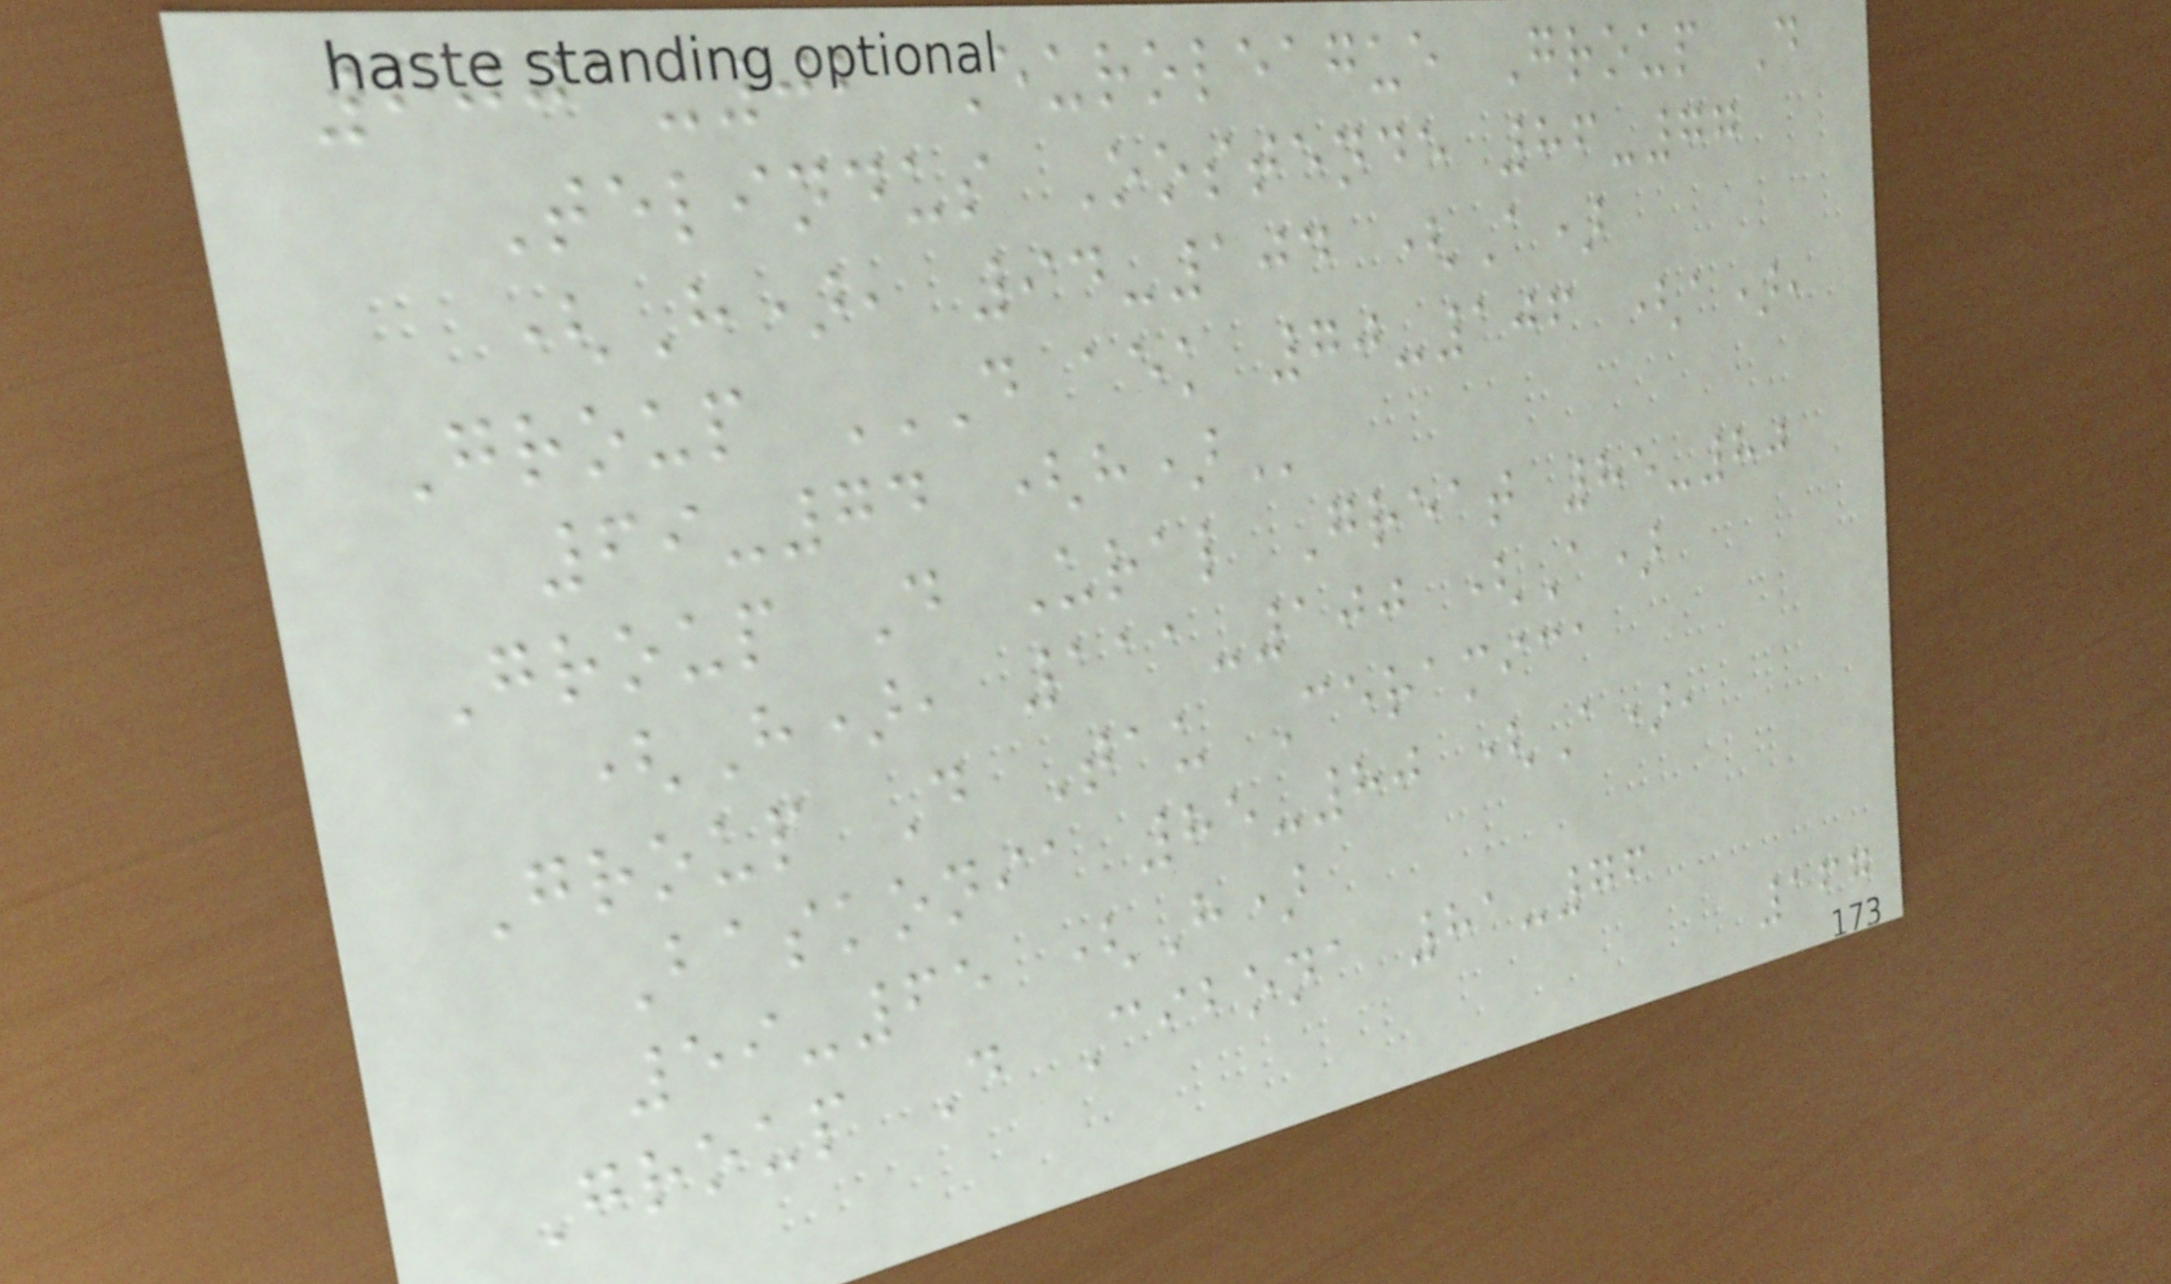2001-02 Euroleague Group D
Telindus Oostende 86-77
(H), 94-104 (A)
Group D AEK 70-106 (A),
69-74 (H)
Group D Ural Great 85-80
(H), 111-100 (A)
Group D Tau Ceramica
Baskonia 85-80 (A),
59-65 (H)
Group D Cibona 81-76
167
